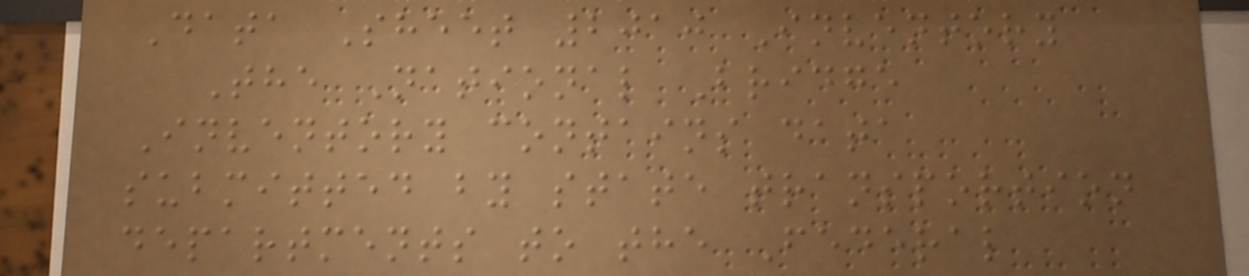Data Sheet 2010 Inventory
The National Bridge
Inventory contains data
submitted by state transportion
departments to the Federal
